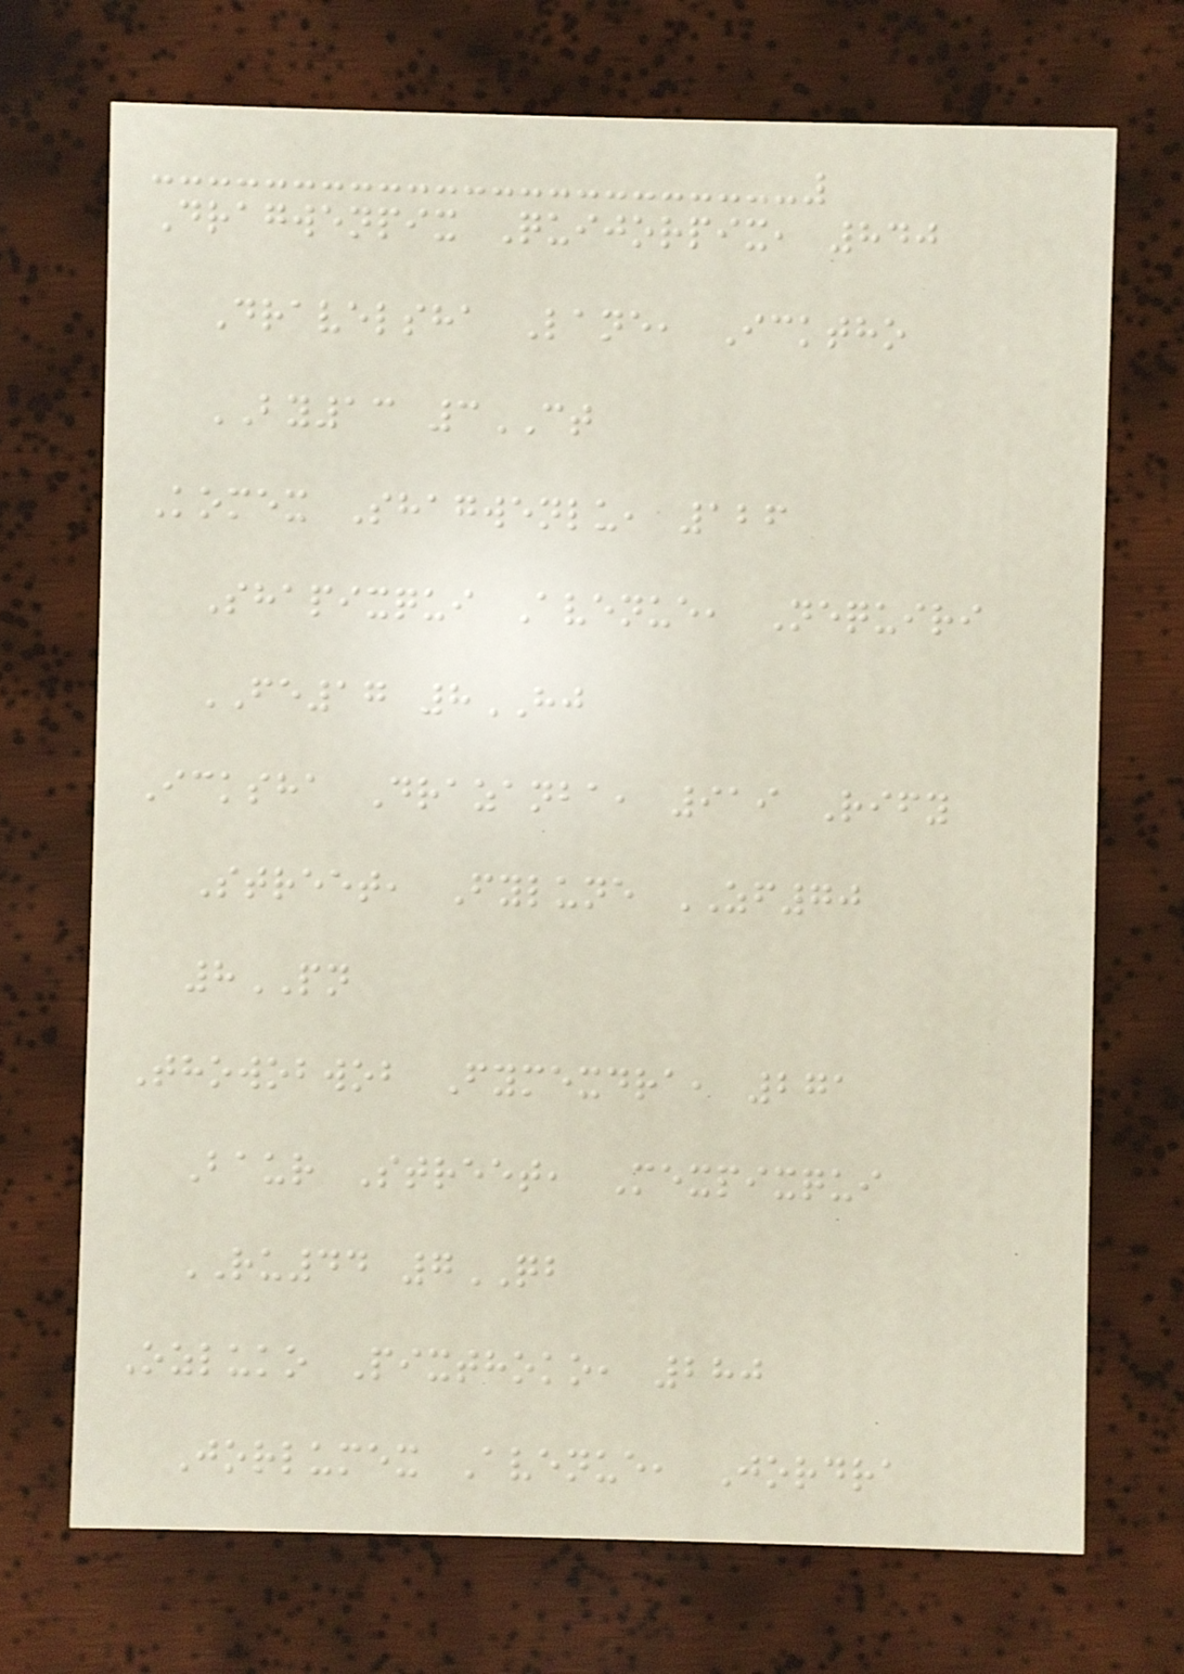Dragwenpix Quijorpix, 840
Dravelsha Lane, Icktho
BY13 3CT
Komex Shagwenlu, 126
Shapixqui Avenue, Nequiri
FE17 8HJ
Icksha Drazanba, 919 Rify
Street, Fylune ZF70
8PN
Thowobwob Fymexdra, 271
Baur Street, Mexpixqui
RU44 7QB
Ozluko Pixthoko, 280
Jorlumex Avenue, Jordra
